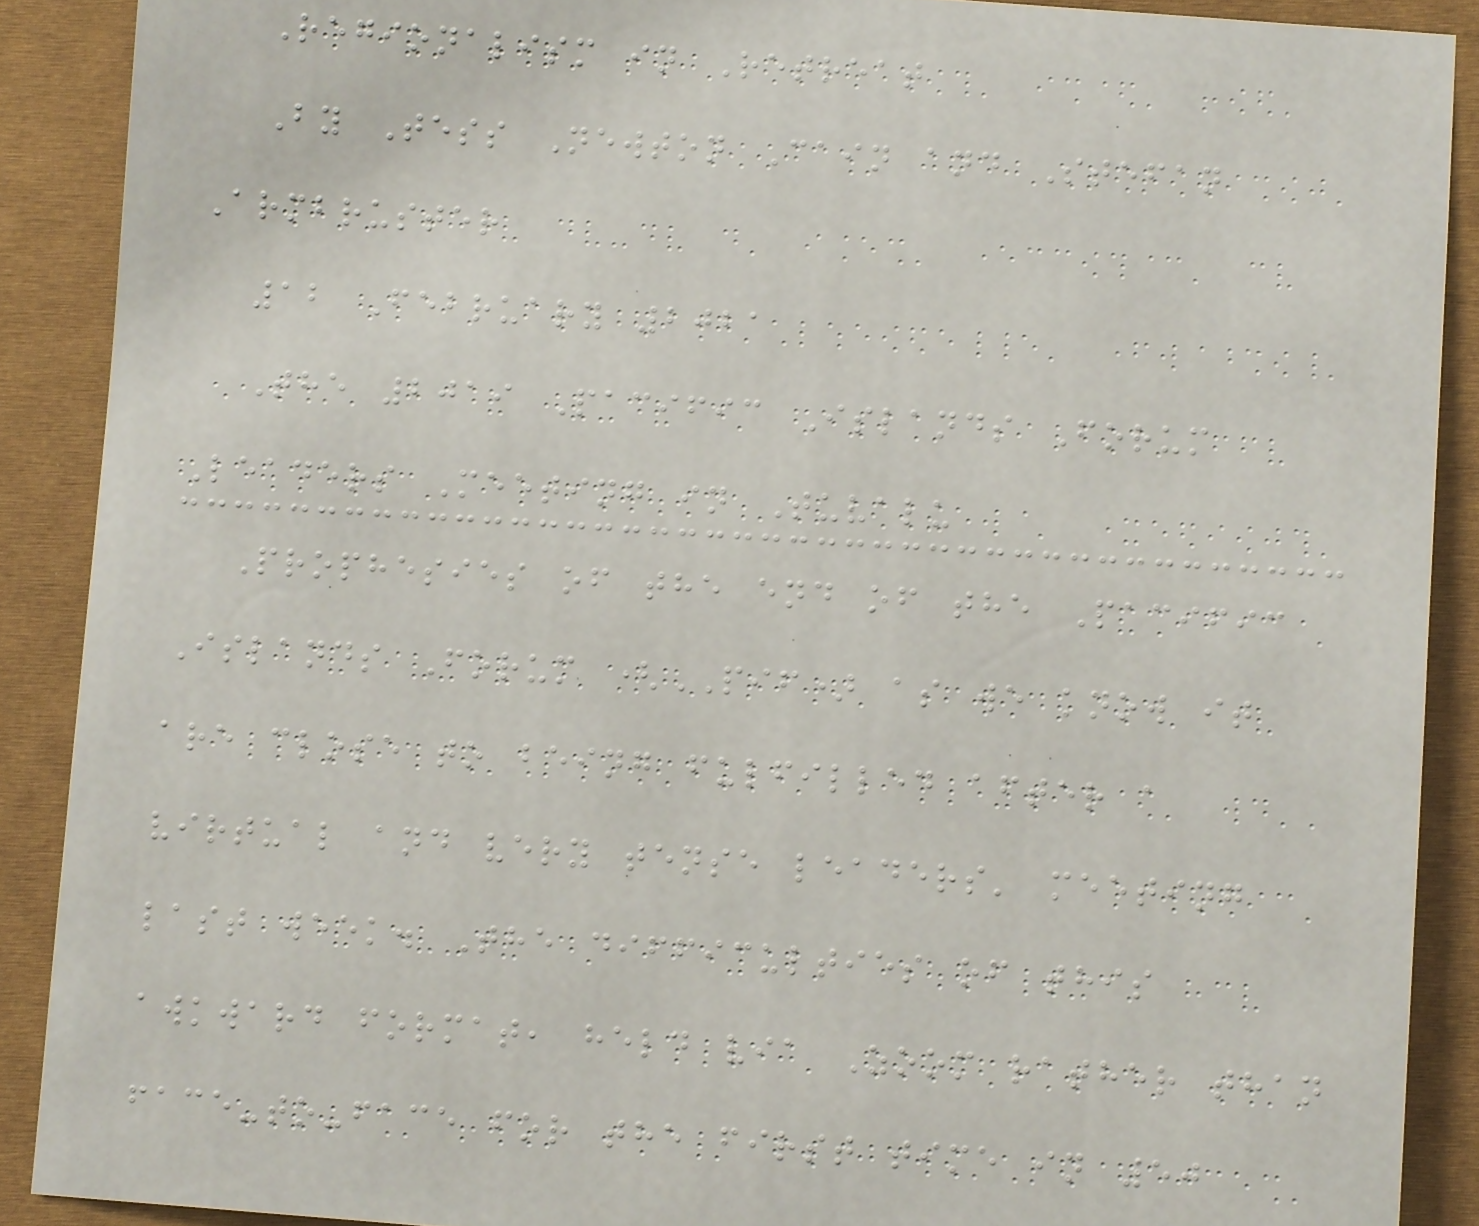Regionalism in Retreat
By Tess Newton Cain and Stefan
Armbruster
12 February 2021
The 2019 Pacific Islands Forum
Leaders Meeting in Tuvalu
Prophesies of the end of the Pacific
Islands Forum (PIF) as we know it
are close to being fulfilled after a
virtual and very tense leaders' meeting
last week. The difficulties of this
awkward format, held via Zoom rather than
face-to-face for the first time in 50
